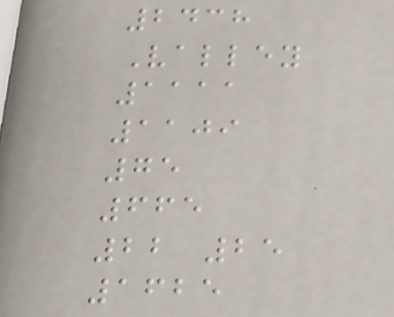2438
Valley
1111
1109
75
665
22 25
1625
